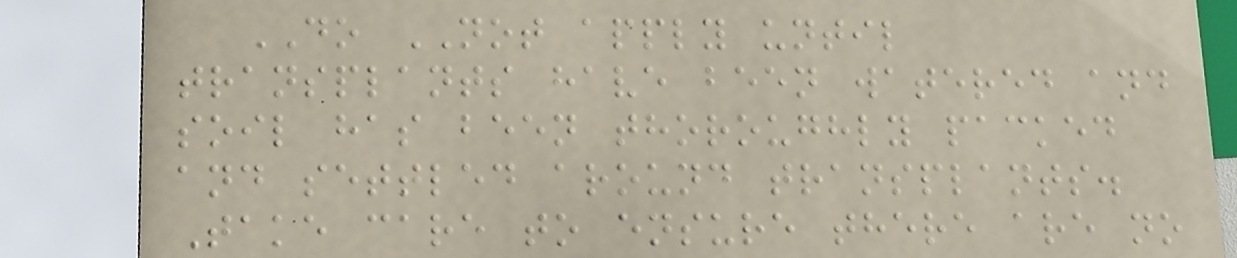DO NOT apply until
transplants have been watered and
soil has been thoroughly packed
and settled around transplants.
Take care to ensure there are no
